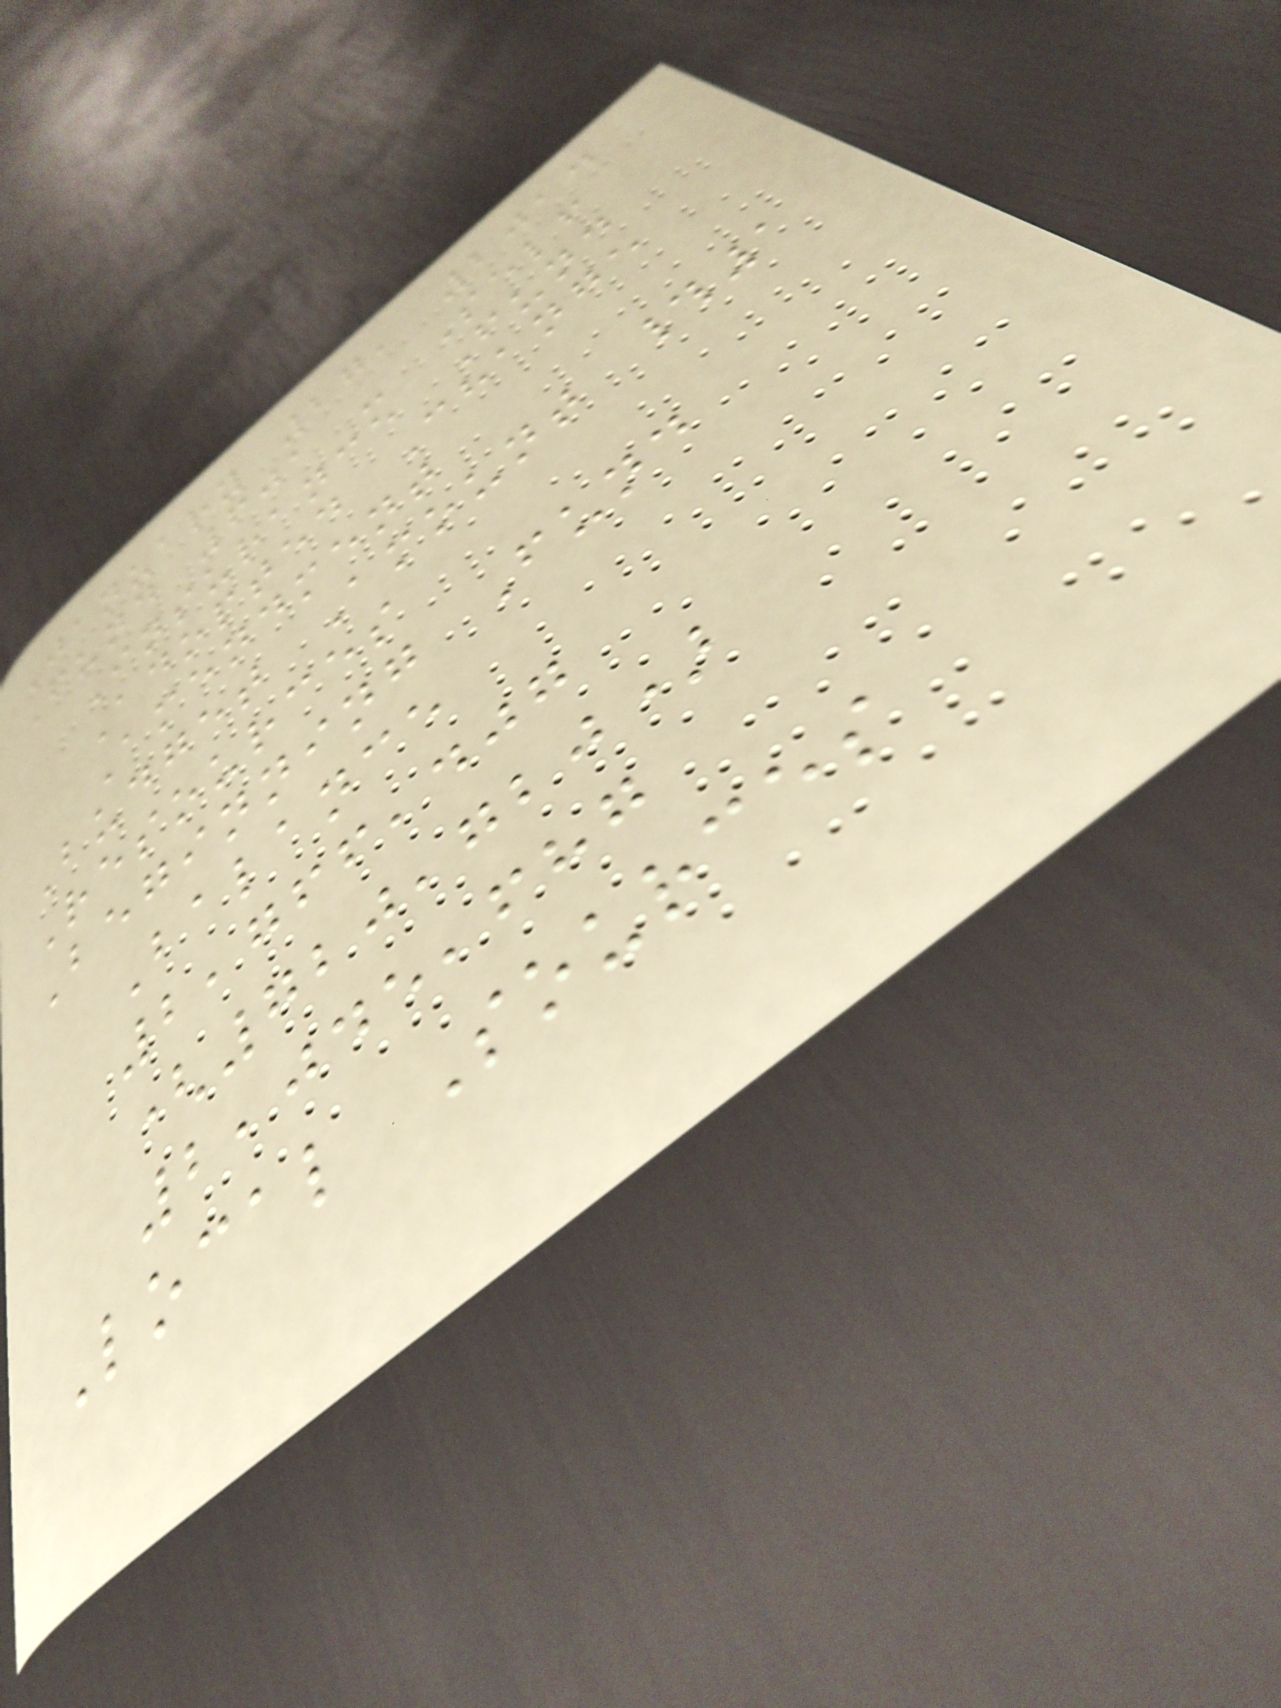January 27, 2014
Fund 601 - Self
Insurance Fund
Adopted Change
Amendment
Budget Amount #1
Resources
Beginning Fund
Balance
2,766,407
(720,720)
2,045,687
Local Sources
